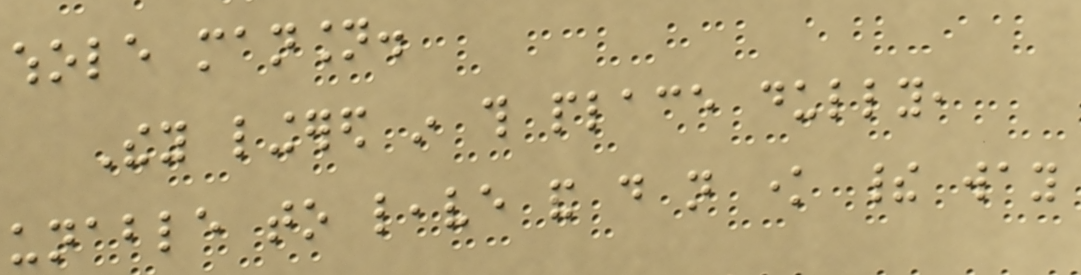whole mansion.
They lingered in this place dully,
unable to leave and do not know their way
